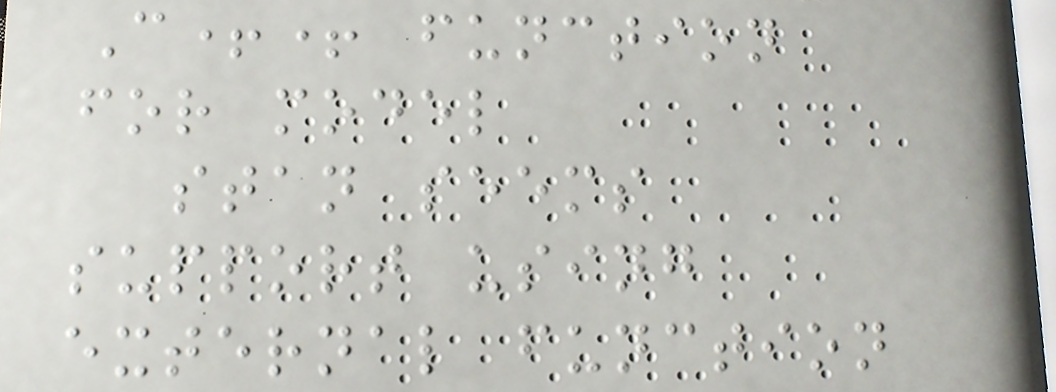C++ function
for model
stan seems
support using
external function
